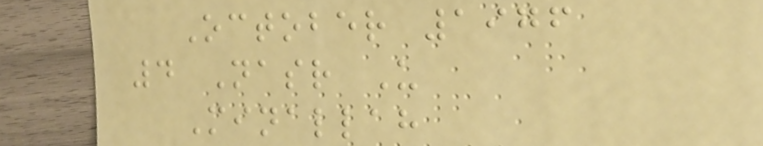October 1976
4 Nasr U
Minallah
